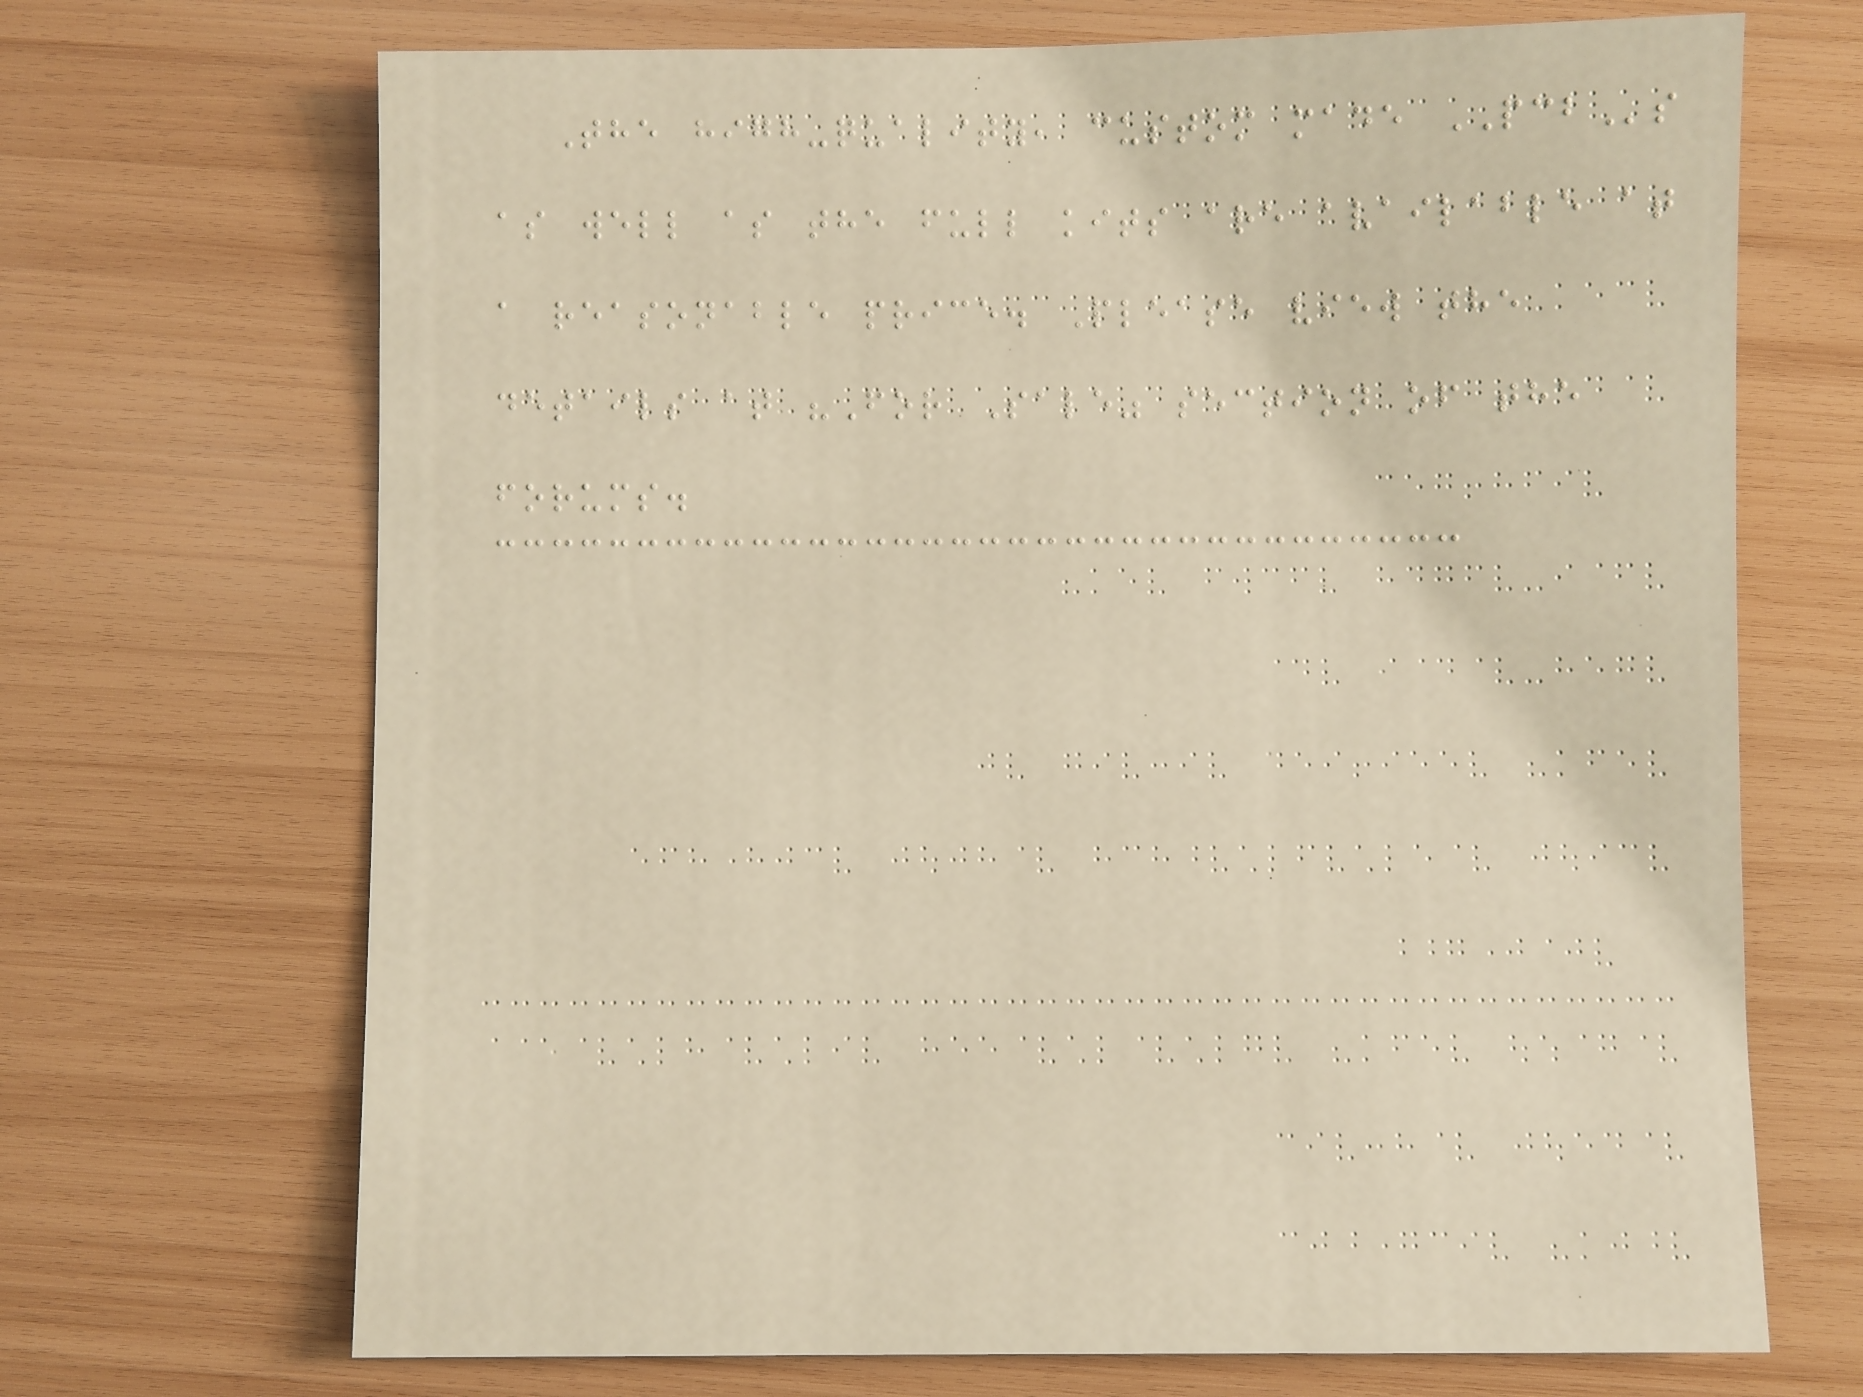The high-quality, custom made PCBs
as well as the full kits are available at
a reasonable price. Please view the
details at "For Sale" section of the
forums.
